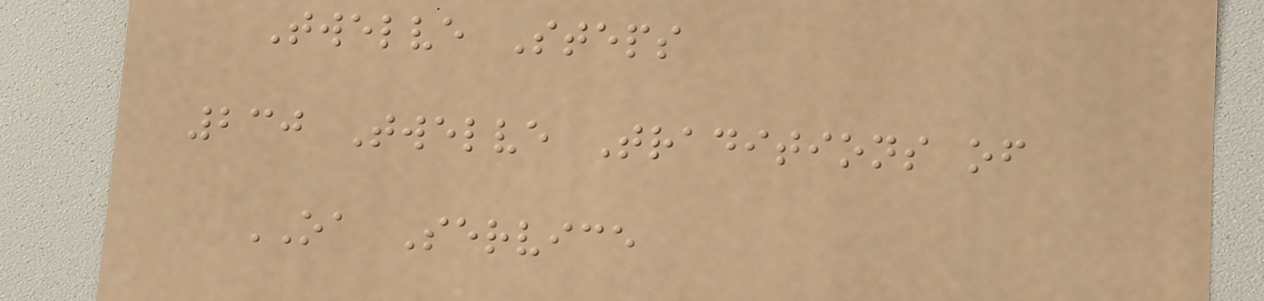Twelve Steps
230 Twelve Traditions of
OA Service
